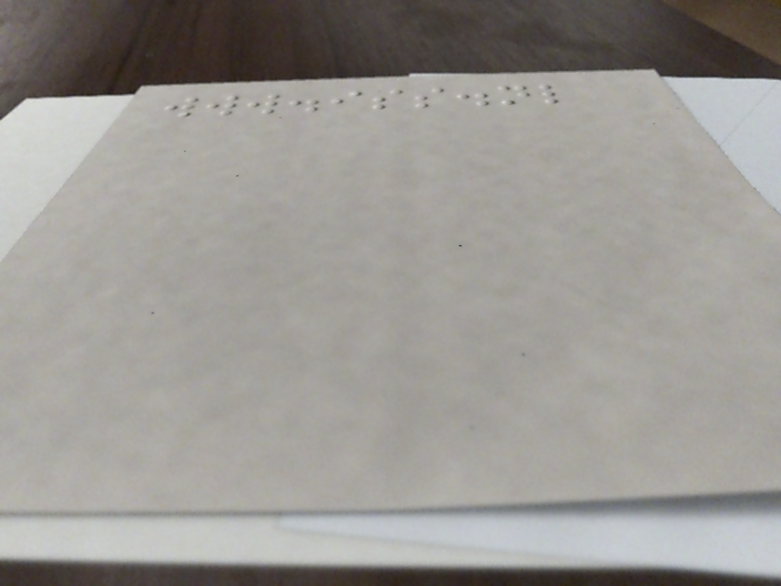www.iss.nl
